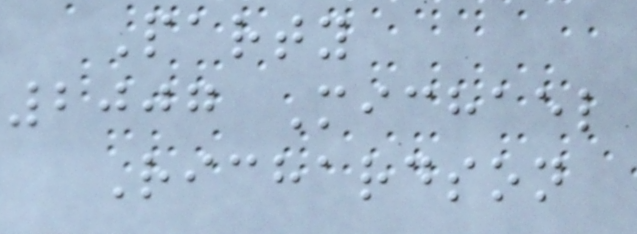Party
2007 Michael
Richardson
